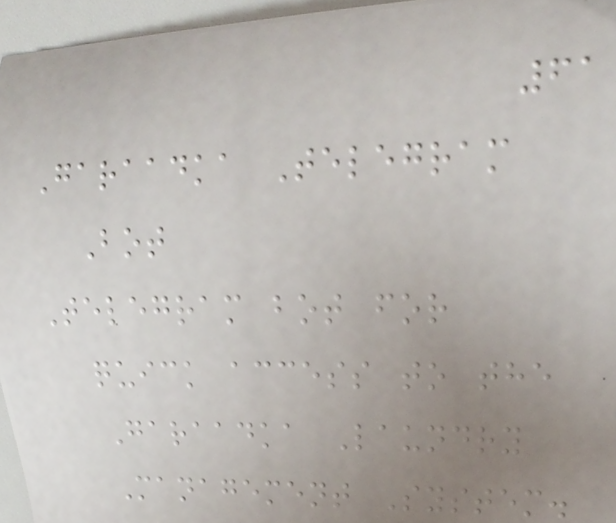61
Garaadka Telegram
Bot
Telegram bot for
quick access to the
Garaadka Laundry
Management System.
